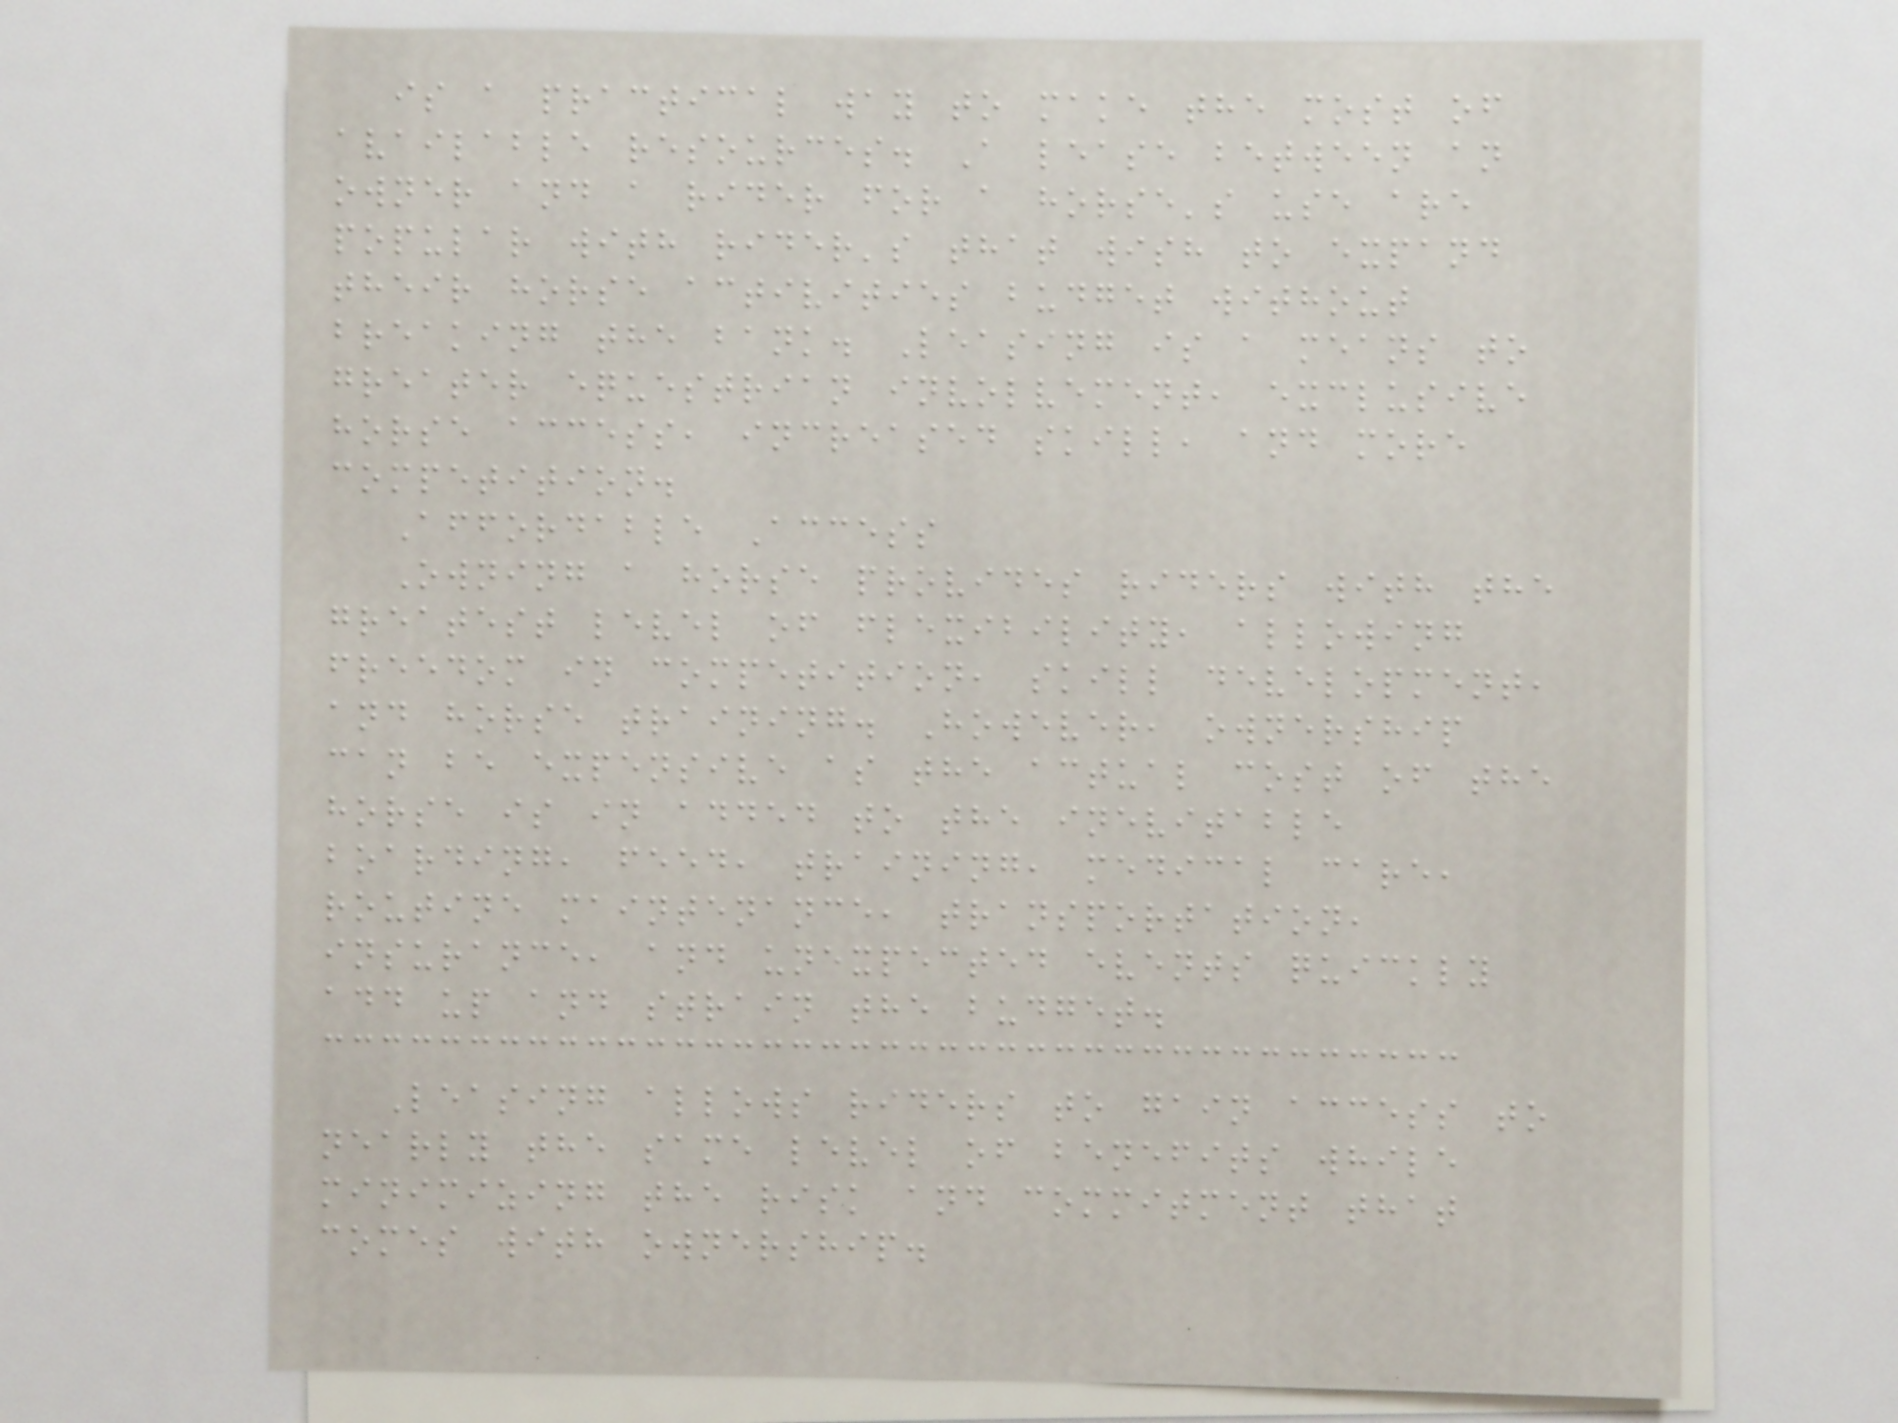is a practical way to make the most of
available resources. A lease between an
owner and a rider for a horse's use are
popular with rider's that wish to expand
their horse activities budget without
breaking the bank. Leasing is a means to
greater equestrian involvement, exclusive
horse access, increased skill, and more
competition.
Affordable Access
Owning a horse provides riders with the
greatest level of flexibility, allowing
freedom in competition, skill development,
and horse training. However, ownership
can be expensive as the actual cost of the
horse is in added to the inevitable
boarding, feed, training, medical care,
routine maintenance, transportation,
insurance, and unexpected events quickly
add up and strain the budget.
Leasing allows riders to gain access to
nearly the same level of benefits while
minimizing the risk and commitment that
comes with ownership.
